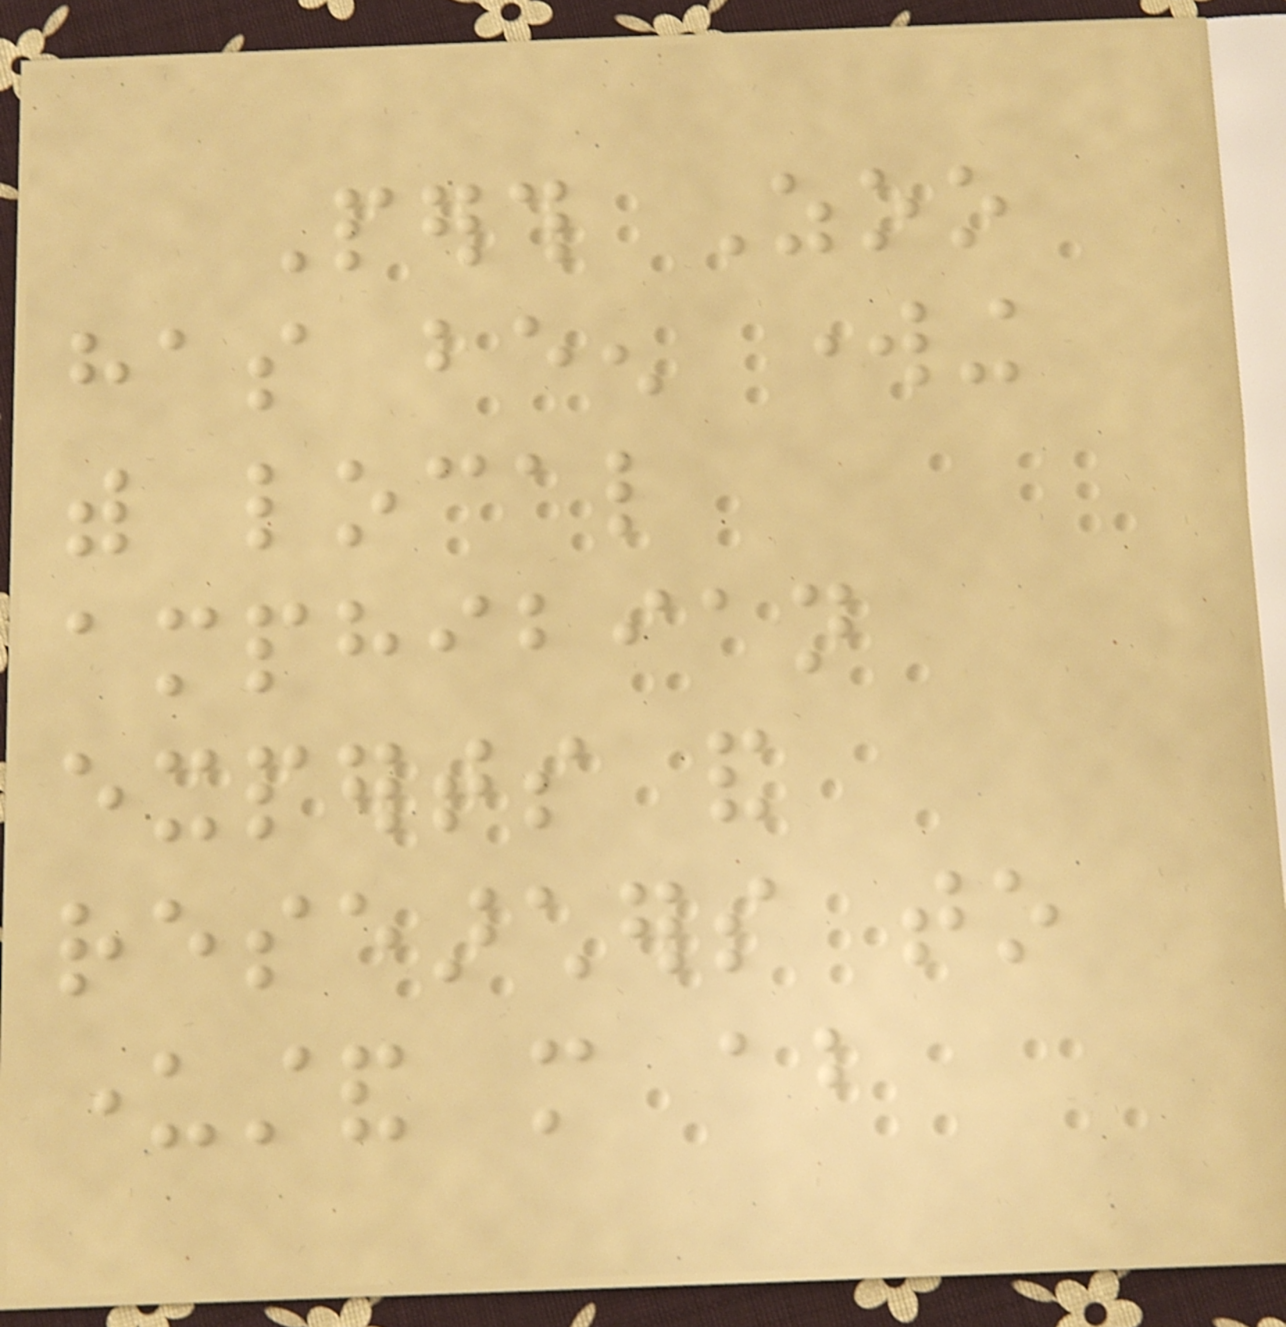Perth Zoo
has been working
with local
amphibian
experts and
researchers to
understand more about
